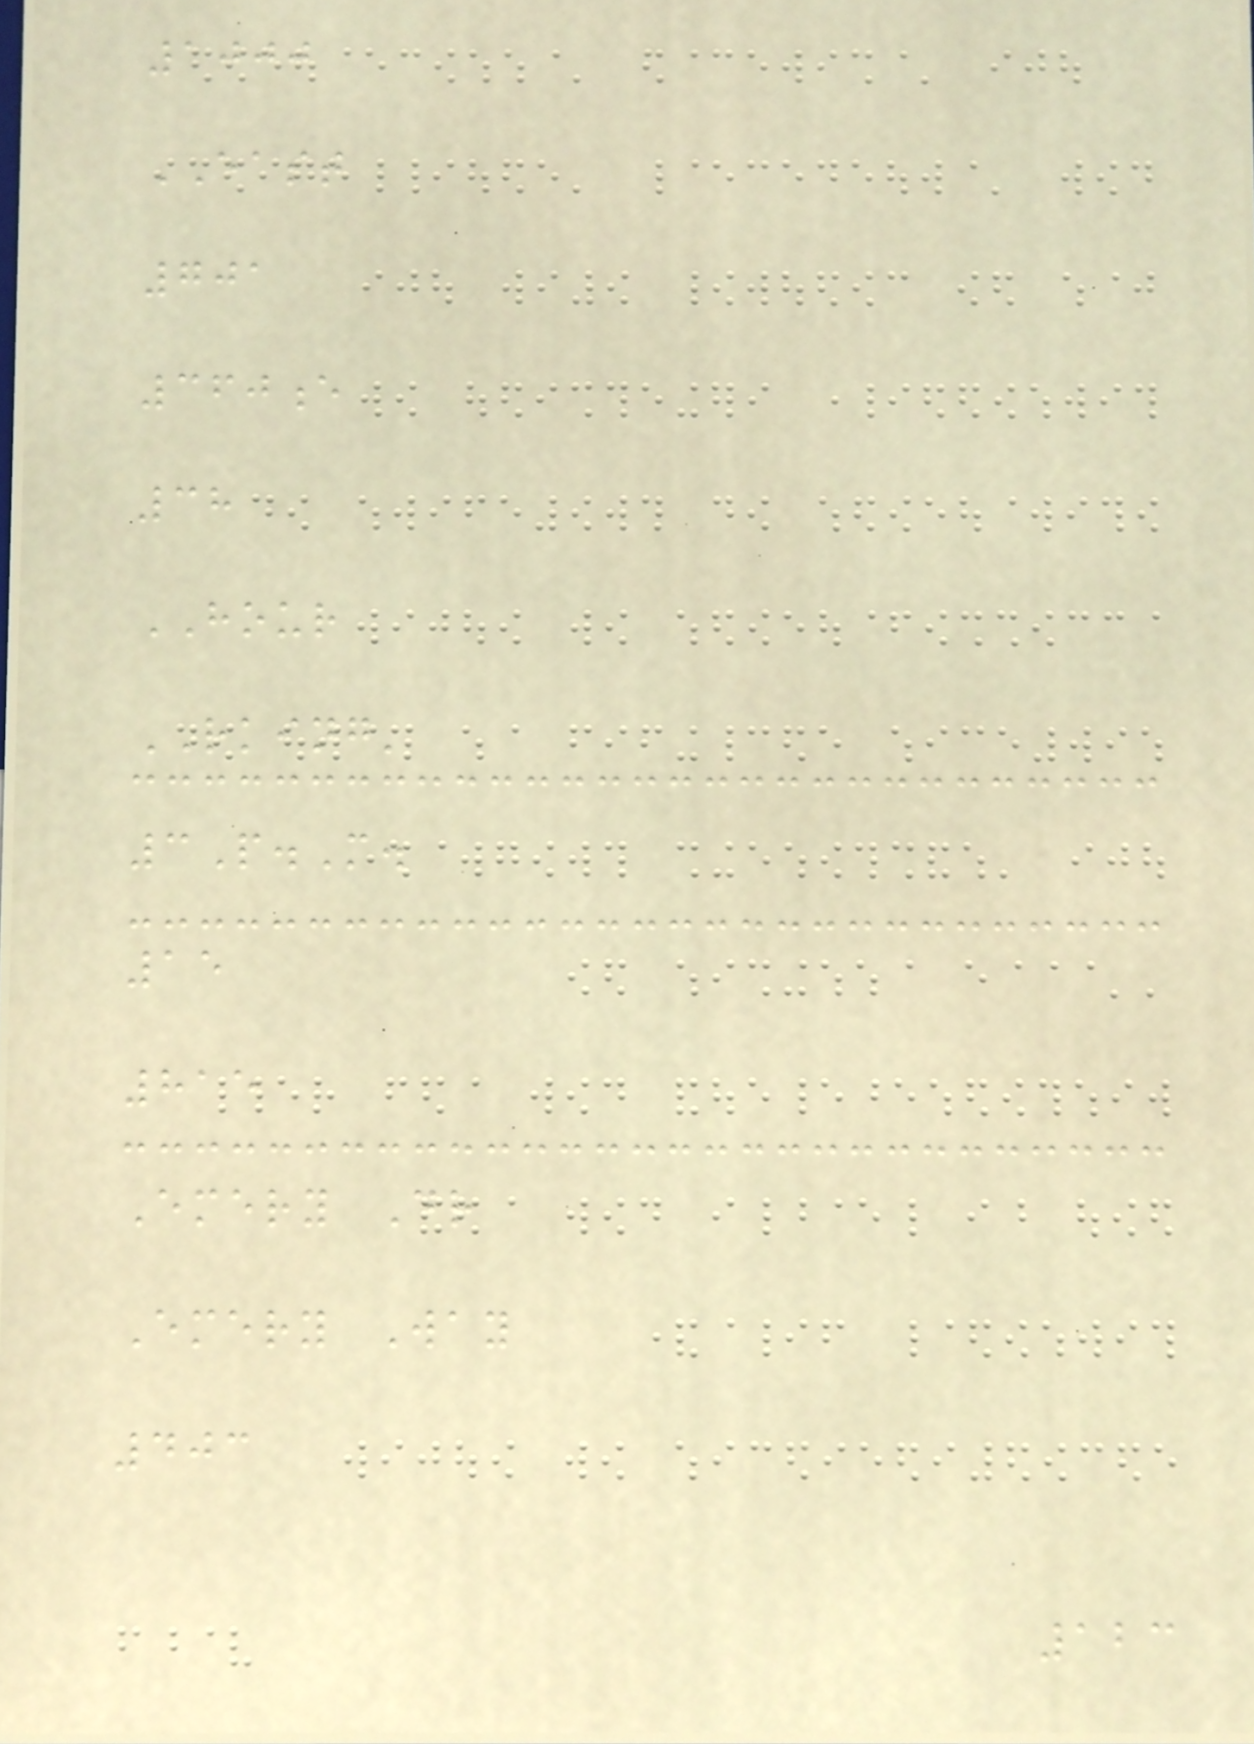1000
EAST
701
360e
38
HOUR
RKING'
3P.M.
15
815
Emery Dr
Emery Way
403
123
